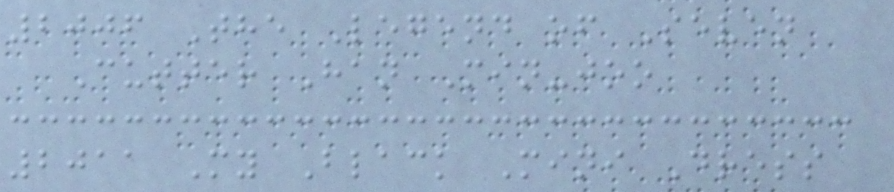2006 The Legend of Seven
Cutter Han Min-joo
2011 My Black Mini Dress
